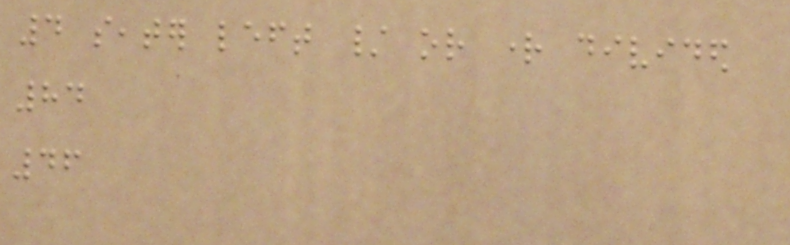4 seater left / or right divided
84
46
